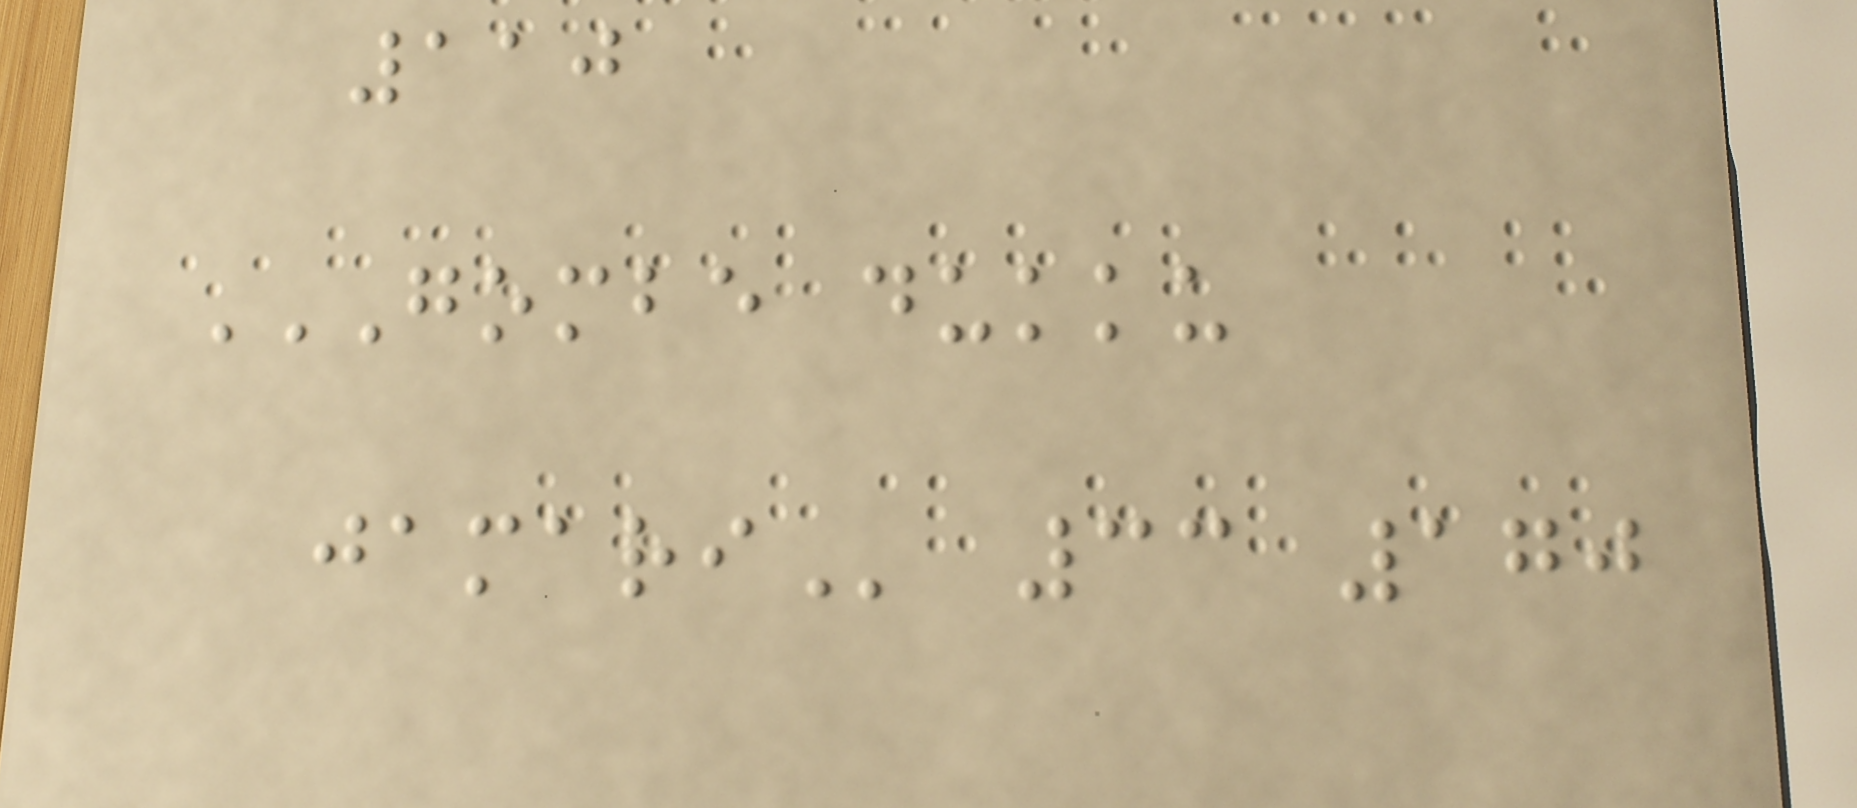110
GOMBE DUKKU
JAMARI 33 170
